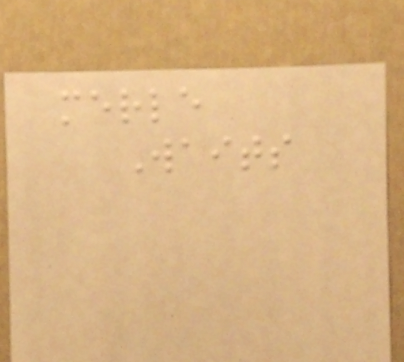merle
Waits
